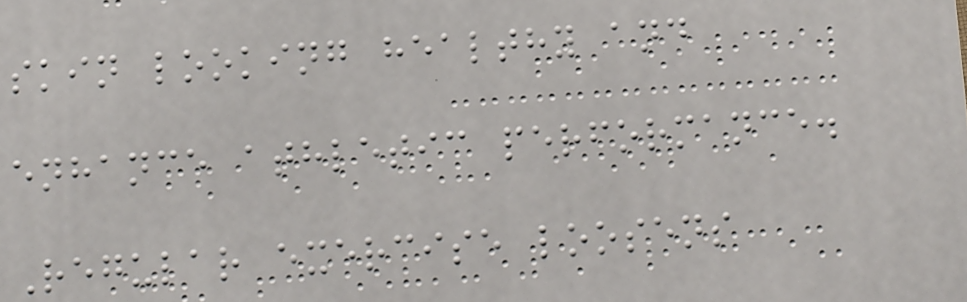skin looking healthy and
enhance athletic performance.
Regular exercise loosens
